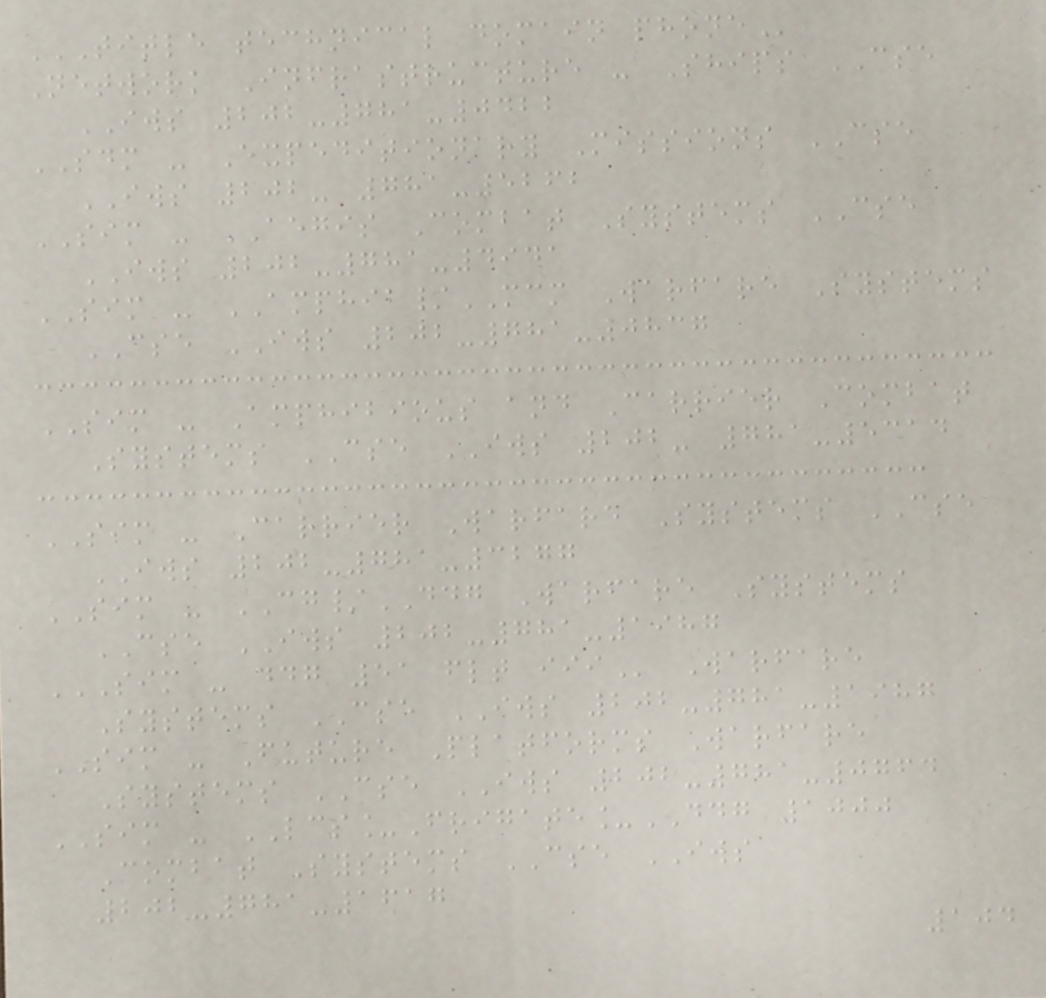TITLE TECHNICAL DOMAIN PHONE
Network Infrastructure - Ships CSE
IWS 202-781-0422
SDM - Expeditionary Missions CSE
IWS 202- 781-5262
SIM - AEGIS Combat Systems CSE
IWS 202-781-4941
SIM - AMPHIB/MCM Warfare Systems
CSE IWS 202-781-0837
SIM - Amphibious and Carrier Combat
Systems CSE IWS 202- 781-5314
SIM - Carrier Warfare Systems CSE
IWS 202-781-3277
SIM - CG/DDG Warfare Systems
CSE IWS 202-781-1987
SIM - DDG 51 FLT III Warfare
Systems CSE IWS 202-781-1987
SIM - Future Platforms Warfare
Systems CSE IWS 202-781-0764
SIM - LCS_Frigate_DDG 1000
Combat Systems CSE IWS
202-781-1617
104
